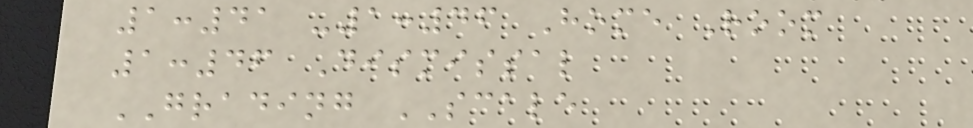1:41 -1:46 Home Room
1:46 Dismissal
GRADING SCALE
